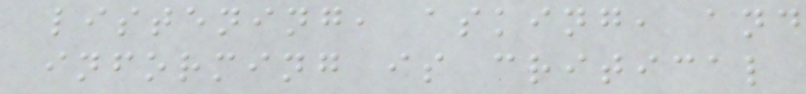listening, asking, and
informing is critical
